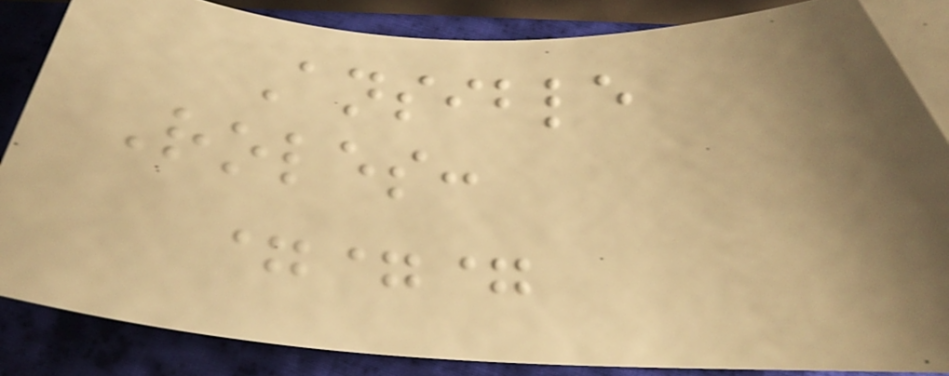Ansible
Roles:
===
